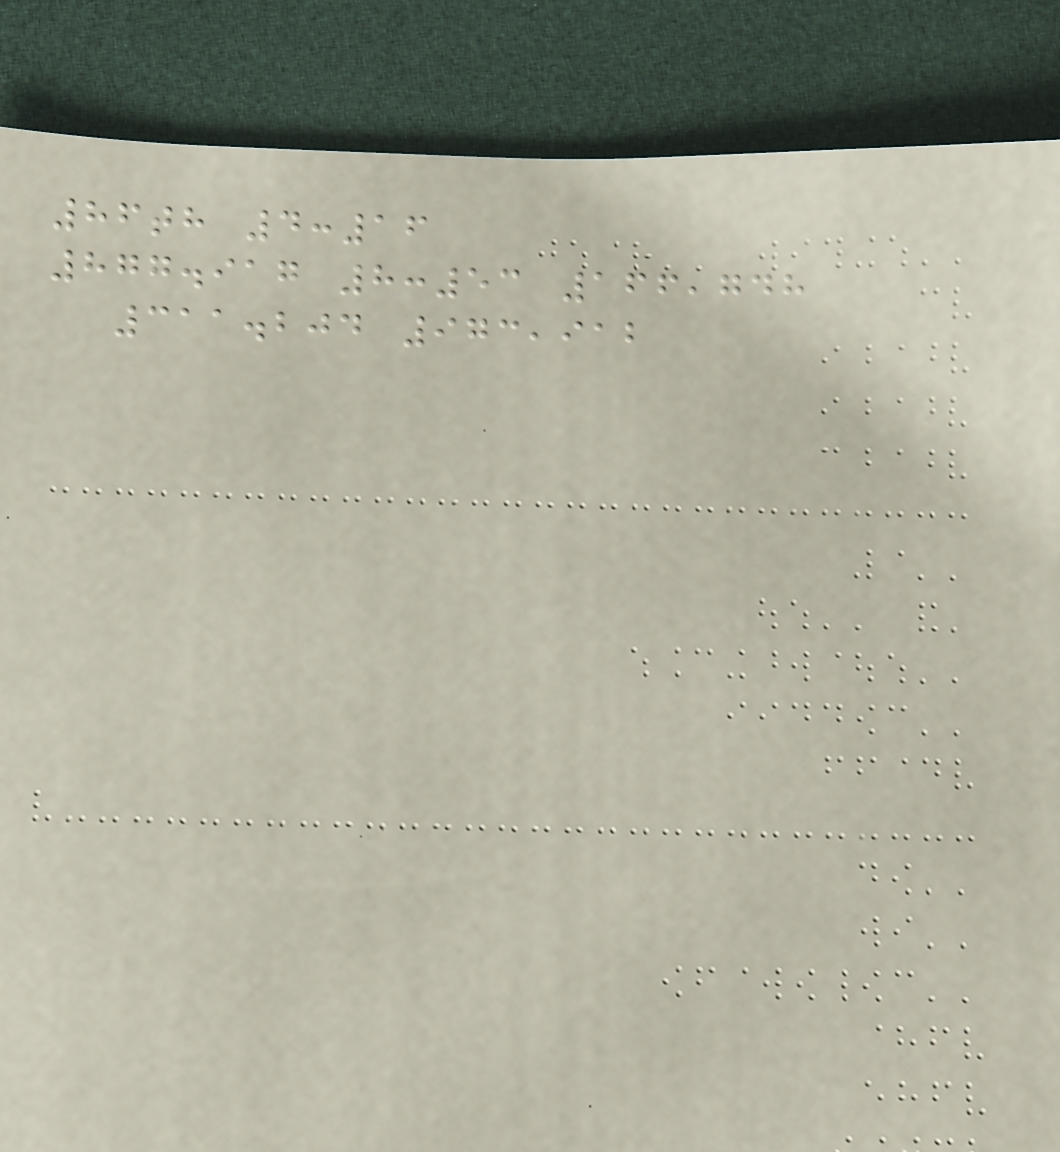86th 4:16
877.917 8:53 166,748
311.204 973,912
